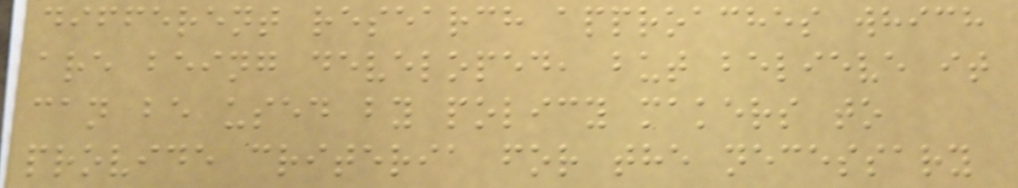different research approaches which
are being developed, but believe it
can be used by policy makers to
provide criteria for the necessary
